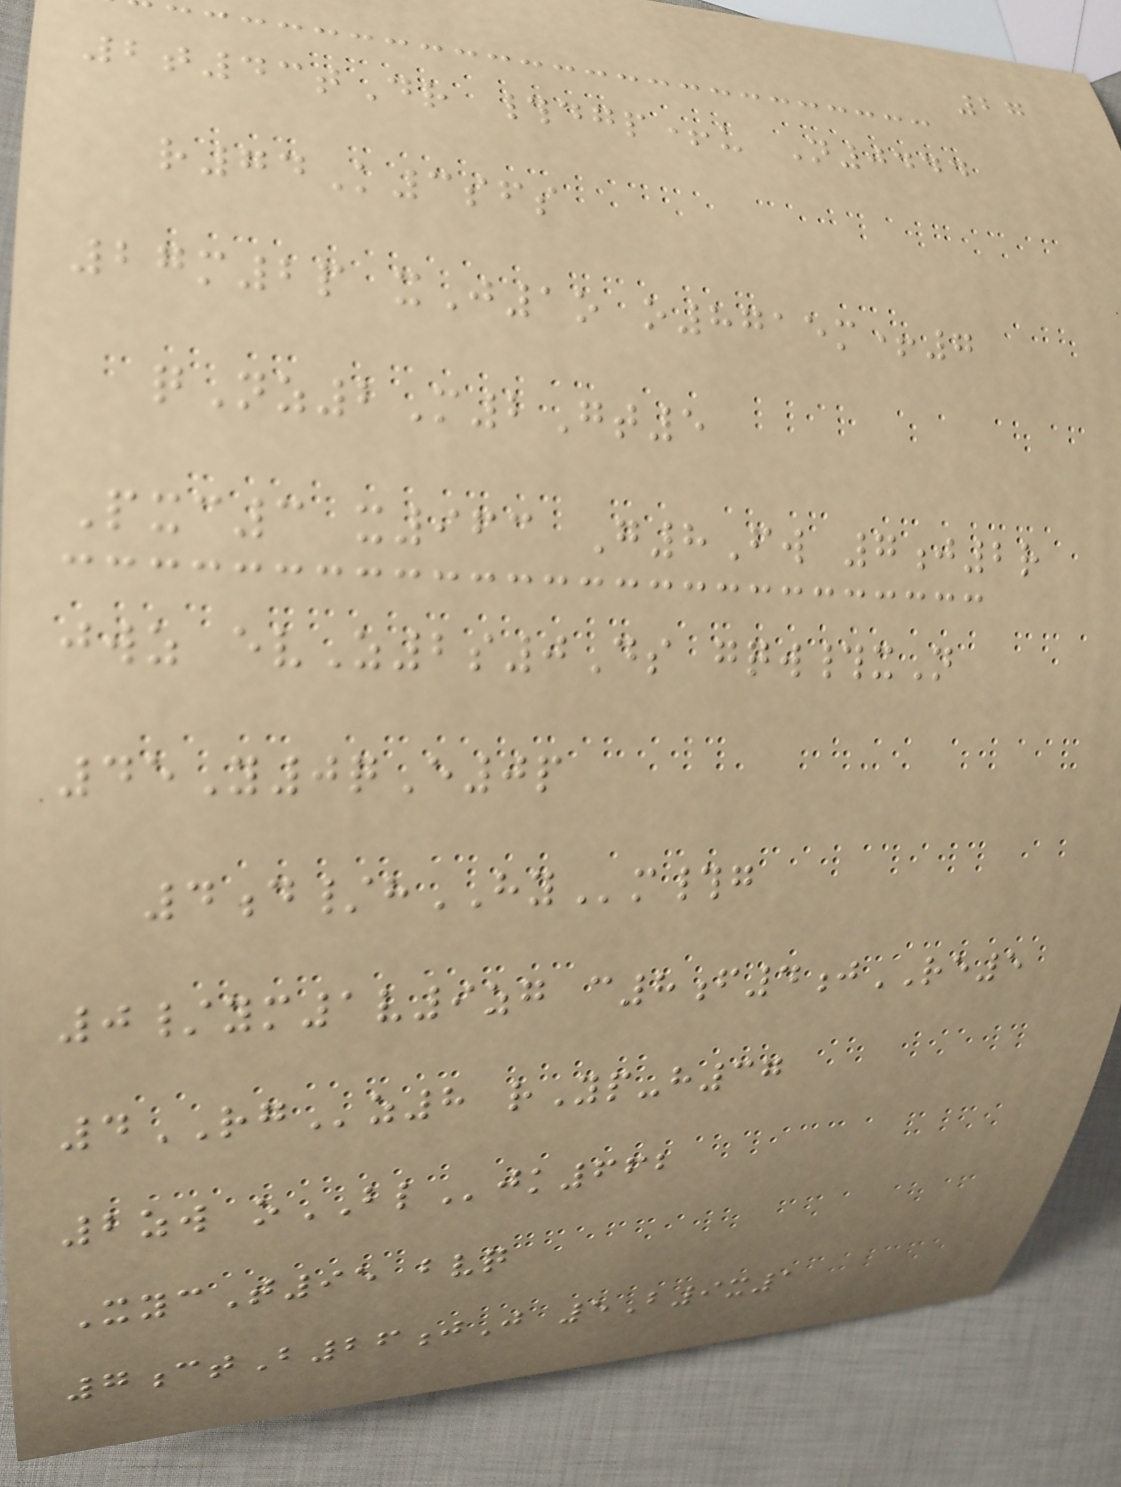27
2t43tDr #dgp+u N0444
r74K3sfs
27m2p xJ1o o8715m+7
qNz2M2Gt5
Pxc3 x963 G8Fw 7j2r
jwz evZ2s0Ds gqw#xN
45Y0qE0p
4d/hHYm#g
0/ym1v9zg c8f4jRE5
4RGz8 rYp-h37
2zw oBLjk662
XycT95 bvq
7ctB26jJ 5B9x1
